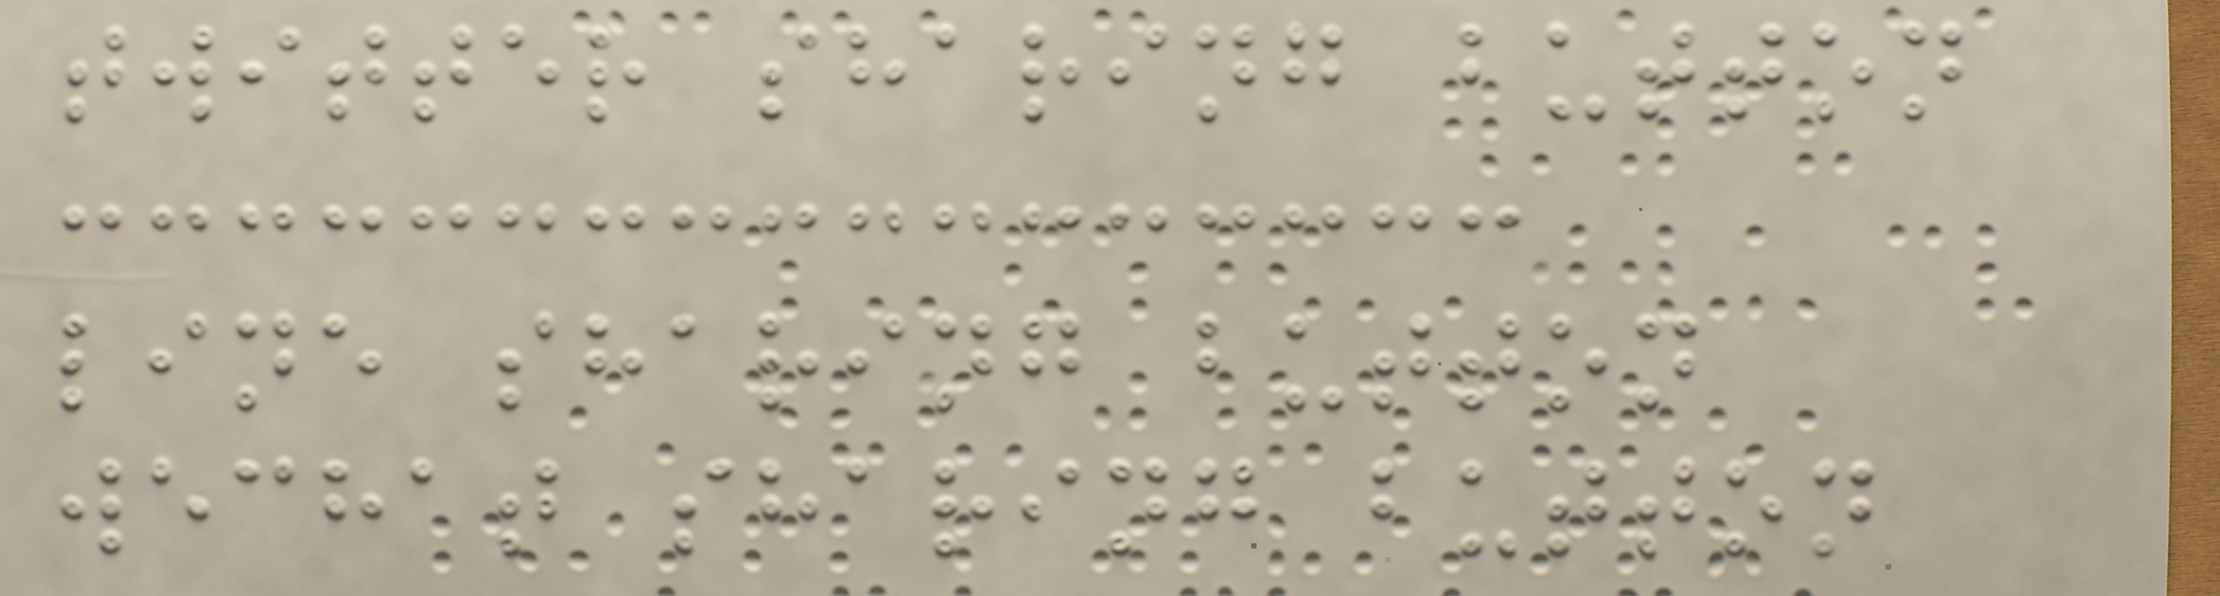twitter sharing button
line sharing button
wechat sharing button
